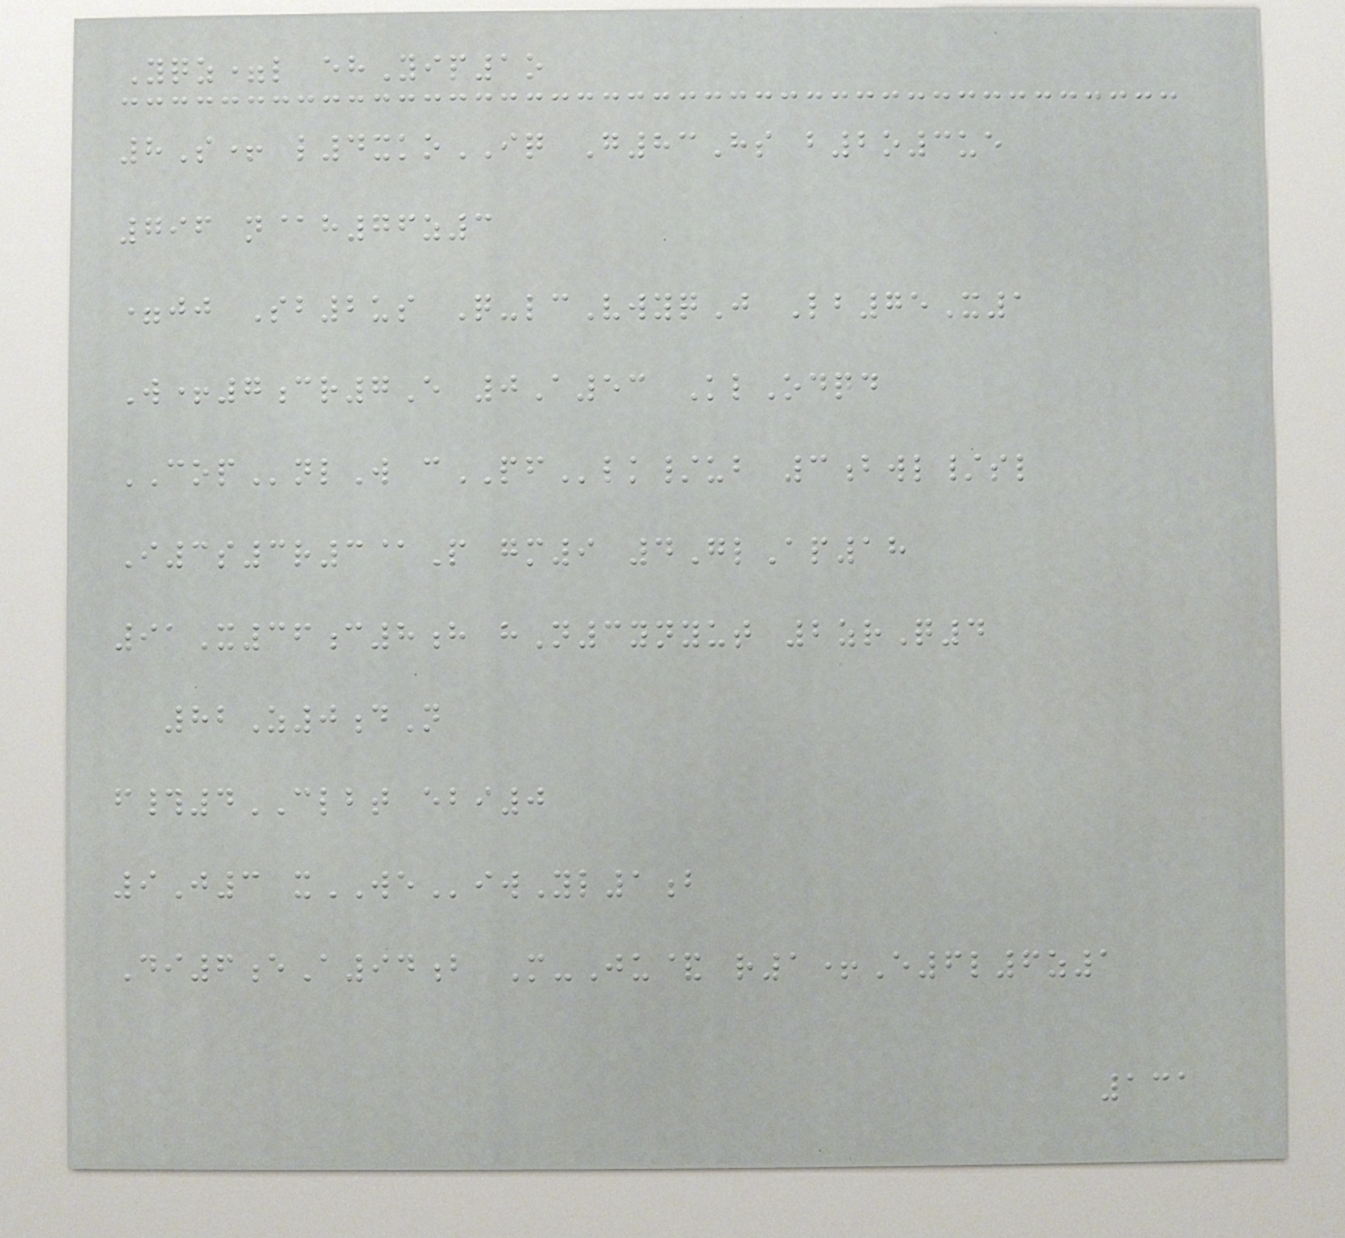Yqz=l ehYip1o
8S+ l4xkoIQ G83Hs b2o3ue
796 n@h76z3
=jj Sb2us Q-lcVwyqJ Lb75X1
W+7cr7E 0A53 KlOdqd
COPnlW cPFlk/ub 3bwl/sl
I3s3r3@P gm9 4GlAp18
91X36c8h hN3ynyut 2zrQ4
82Z0dN
f#4CLBT ebi0
9J3 xWEiwYl1b
Di6eA94b M-Ju& r1+E6l6z1
131
